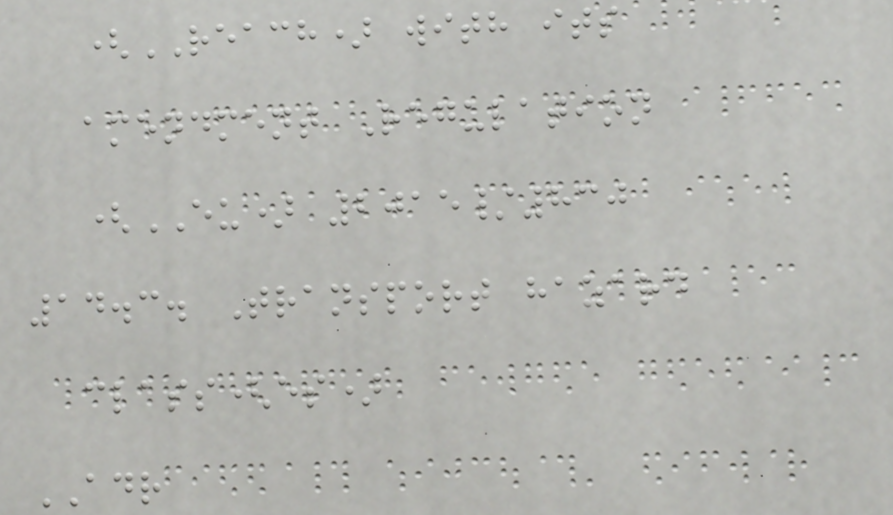(REACH) with its
amendment Regulation
(EU) 2015/830
14.3. Transport hazard
class(es)
ADR
